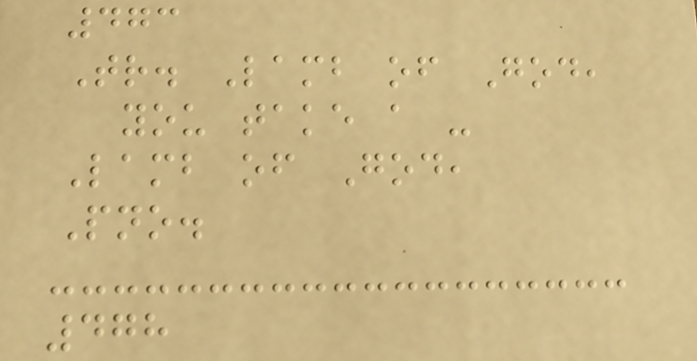473
Tr. Lamb of God,
you take a -
Lamb of God,
Pno.
478
